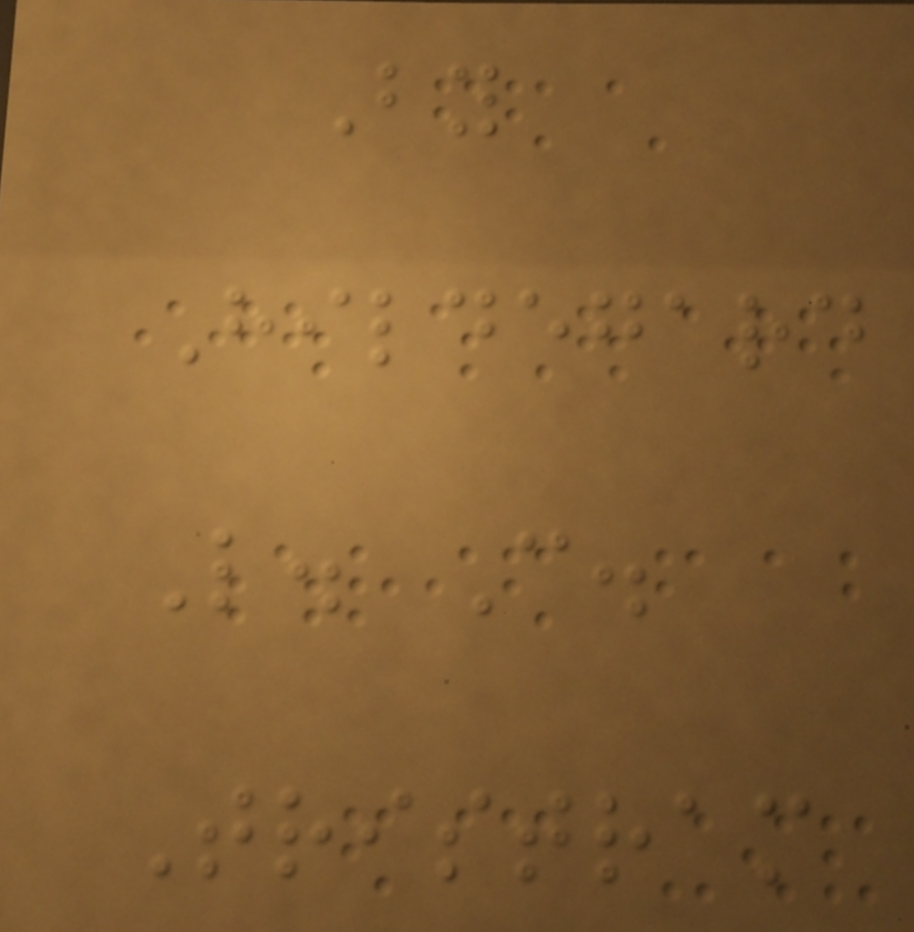By
Hildegard
L. C.
Tristram
